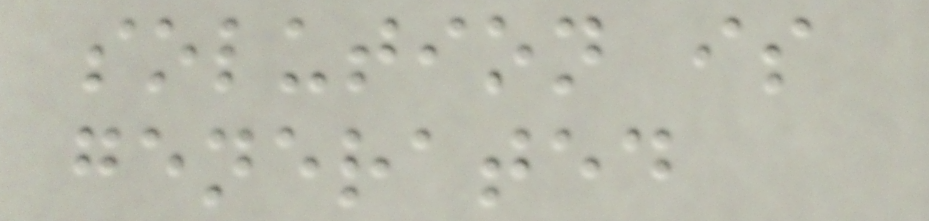solution is
generated
